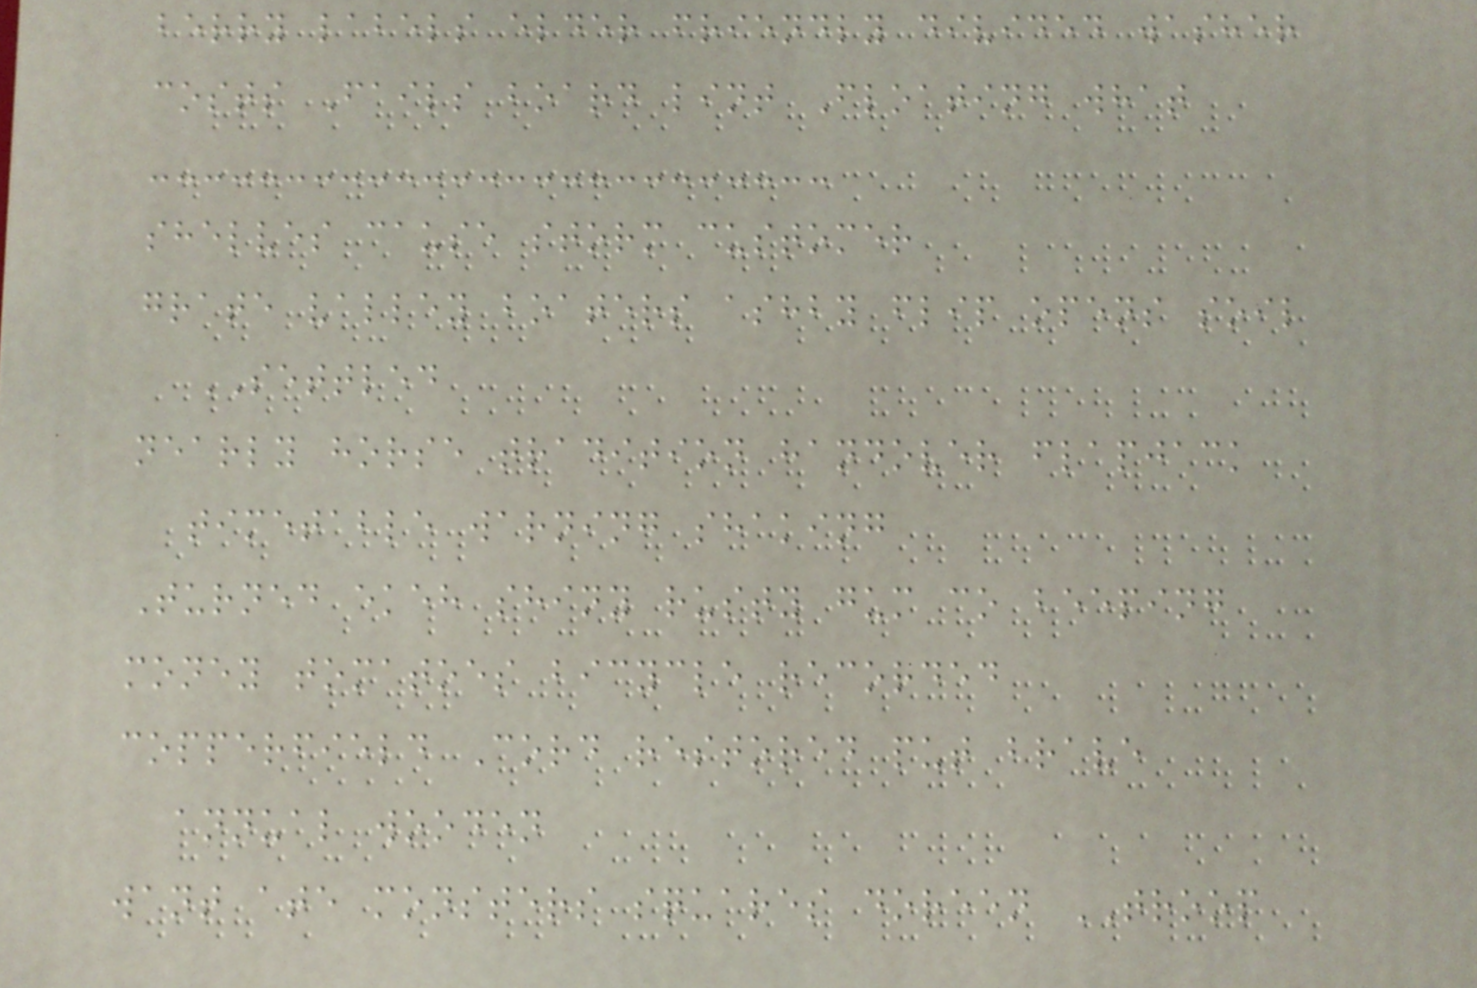berry labels elder friendly divided washer
costs Fails board lint Floating what
shelves cause storm customer
grate valley boaters ashby flip opens soil
SETTLED
nearly horse tradition handover flapjack
timetable warning shaking
Turned ekeh shiny rusty gum co beeping
money tomatoes bicycle recorded
copperfield Cord restored put brave
annual wooden
want ate monsters squares doreen TROOP
